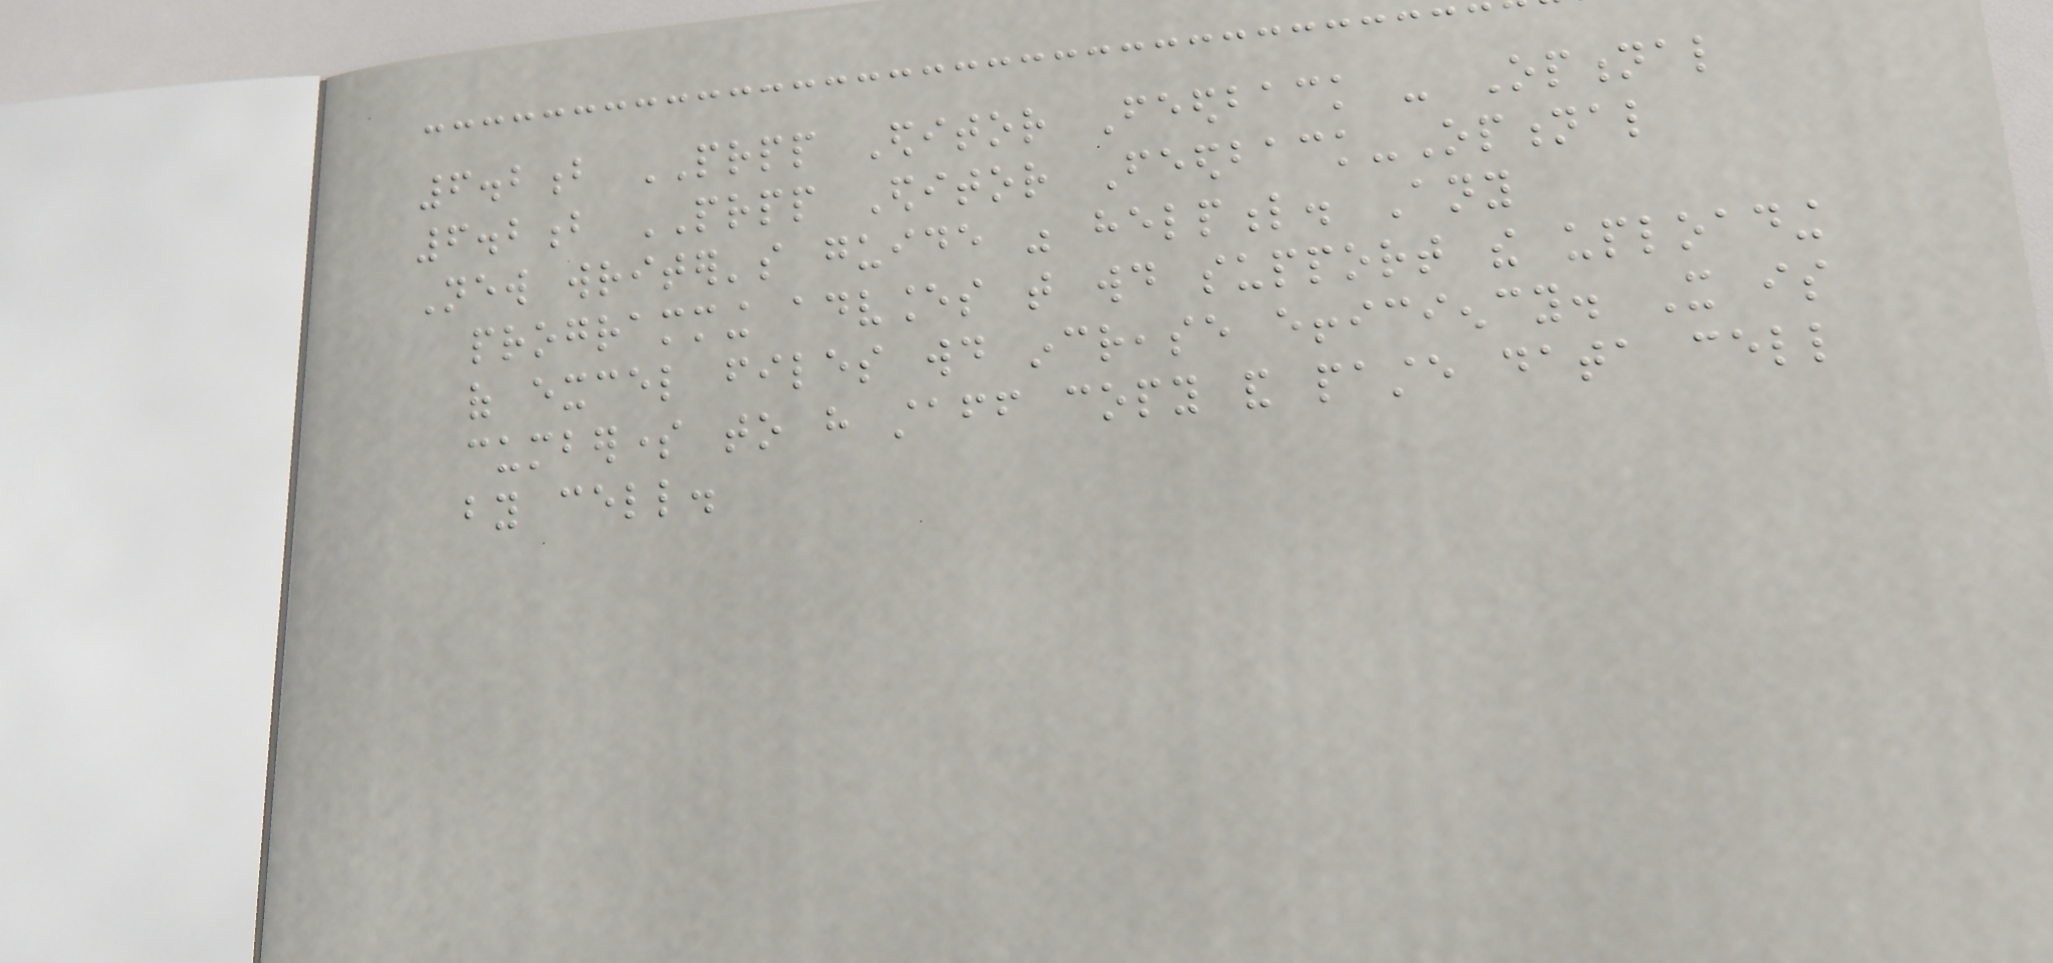6.2b PRPP Editor Feedback - Optional
6.2b PRPP Editor Feedback-Optional
New writer's guide was helpful. Any
programming advances that would support the uploading
of excel files would increase efficiency. It is
cumbersome to have staff copy and paste data cell
by cell.
